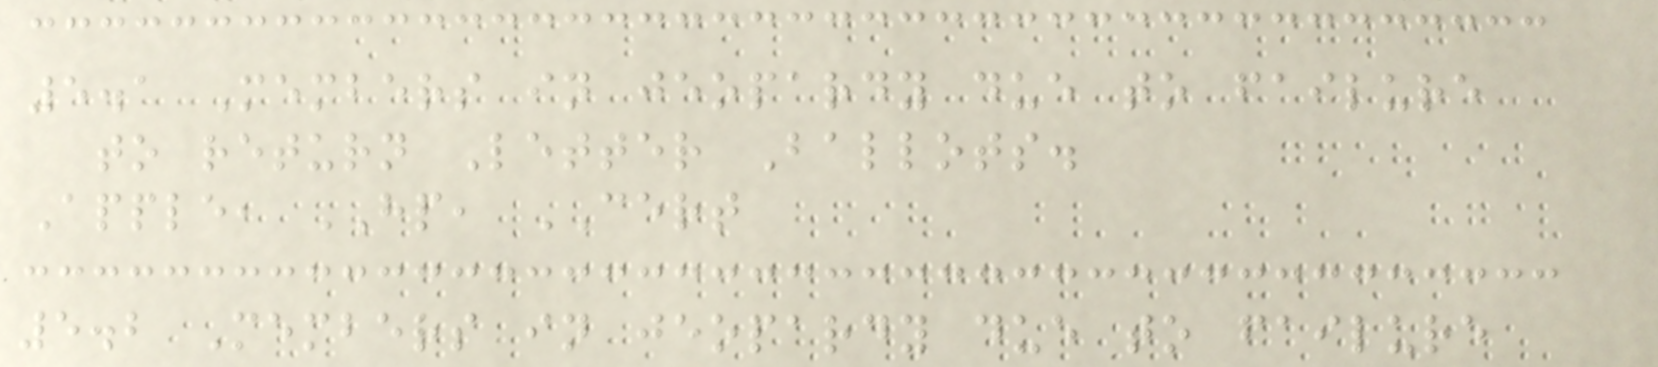5.1 Members in jeopardy due to failure
to return Letter Ballots.
Apple, HP, CERT
5.2 Members in jeopardy due to failure
